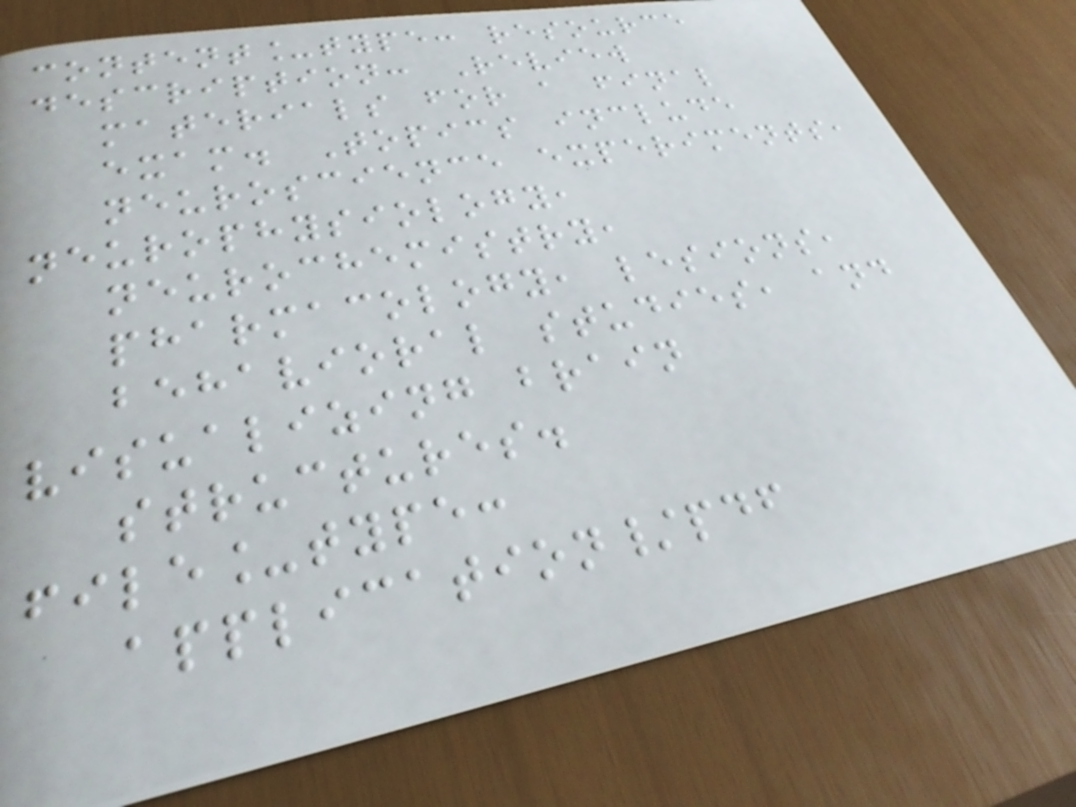content_type: resource
description: Review
materials for a final
exam. Topics include
neuroscience experiments,
neurophysiology,
neurochemistry,
pharmacology, lesions,
behavioral studies, and
visualizing brain
structures.
file_type:
application/pdf
